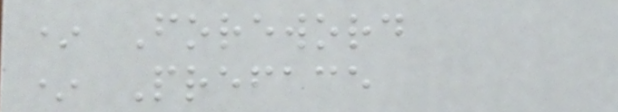* Foreword
* Preface
